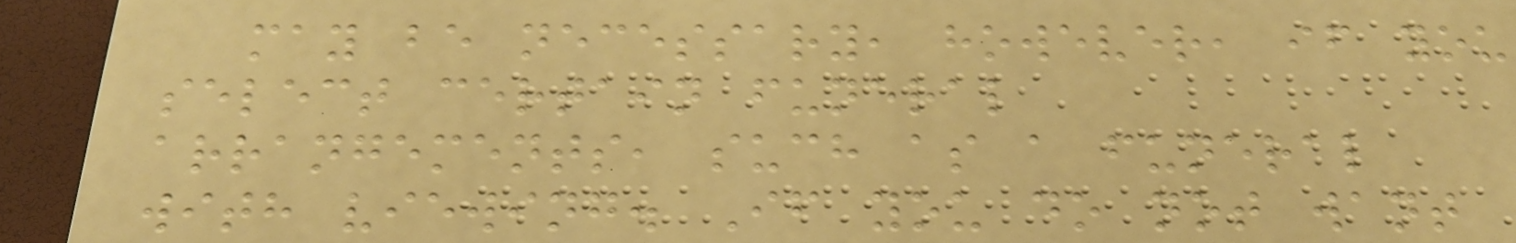may be necessary, however, if you
select certain funeral
arrangements, such as a funeral
with viewing. If you do not want
